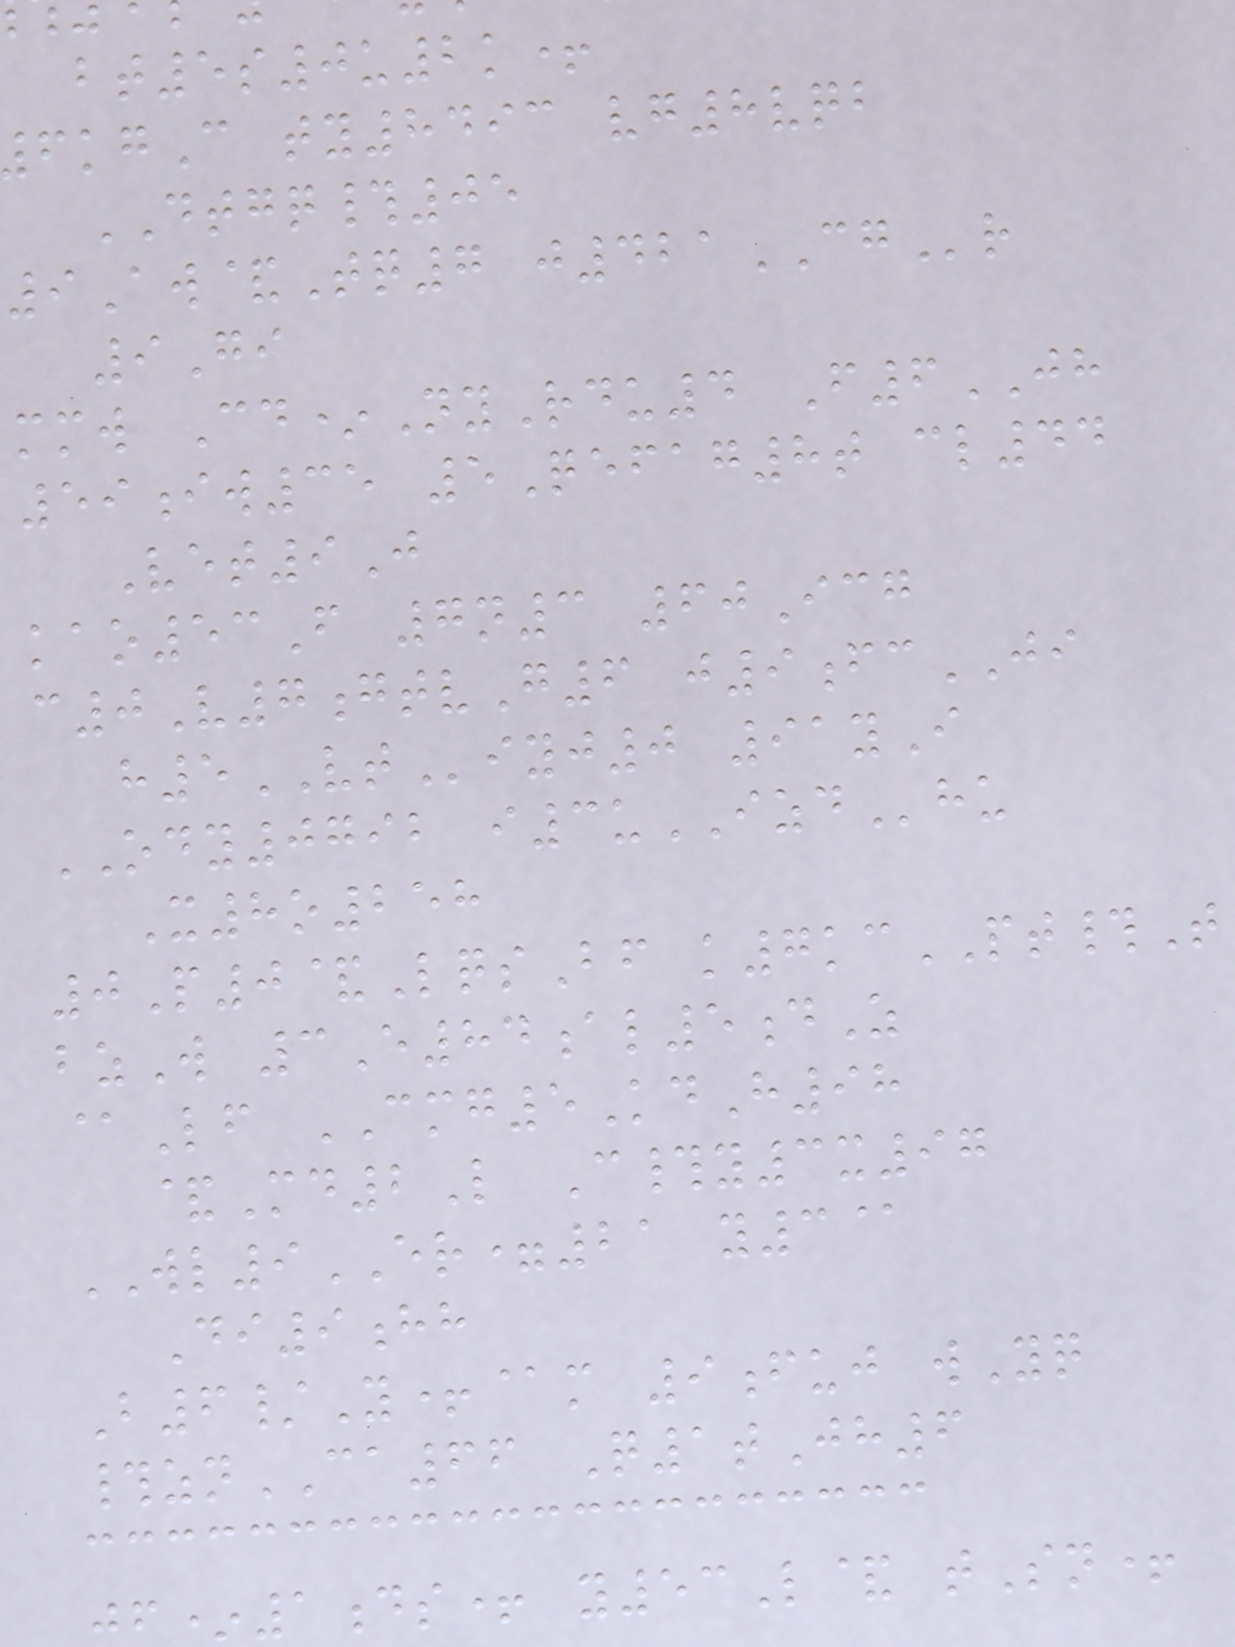bt5s0u2k+
kgC ty8493 vg8vqb
DTGQ#05
9Aw&Tq7 j421CGr
9Gi
mmw Cd*NyRdu4 F6JH
59iw35 5Qefag8t cl44
Vet9J
kao53F 7n3 60Icg
c0V7gtvG6 j9fcJI
h5VTiyj0 91yI
ODY0792 i3uIZDhu
X8o258
0P0&LqsBf k7kcPT#T
bzW 3E84al5dZ
@Lf CMG5KdH98
&Md2L C#y3x97
WL9ER=21 y3@
Di9hh
B6/Y+@m 9fuj wYq
#znCA66 Q1tJh6
*1ds+ y53L& tSn+
